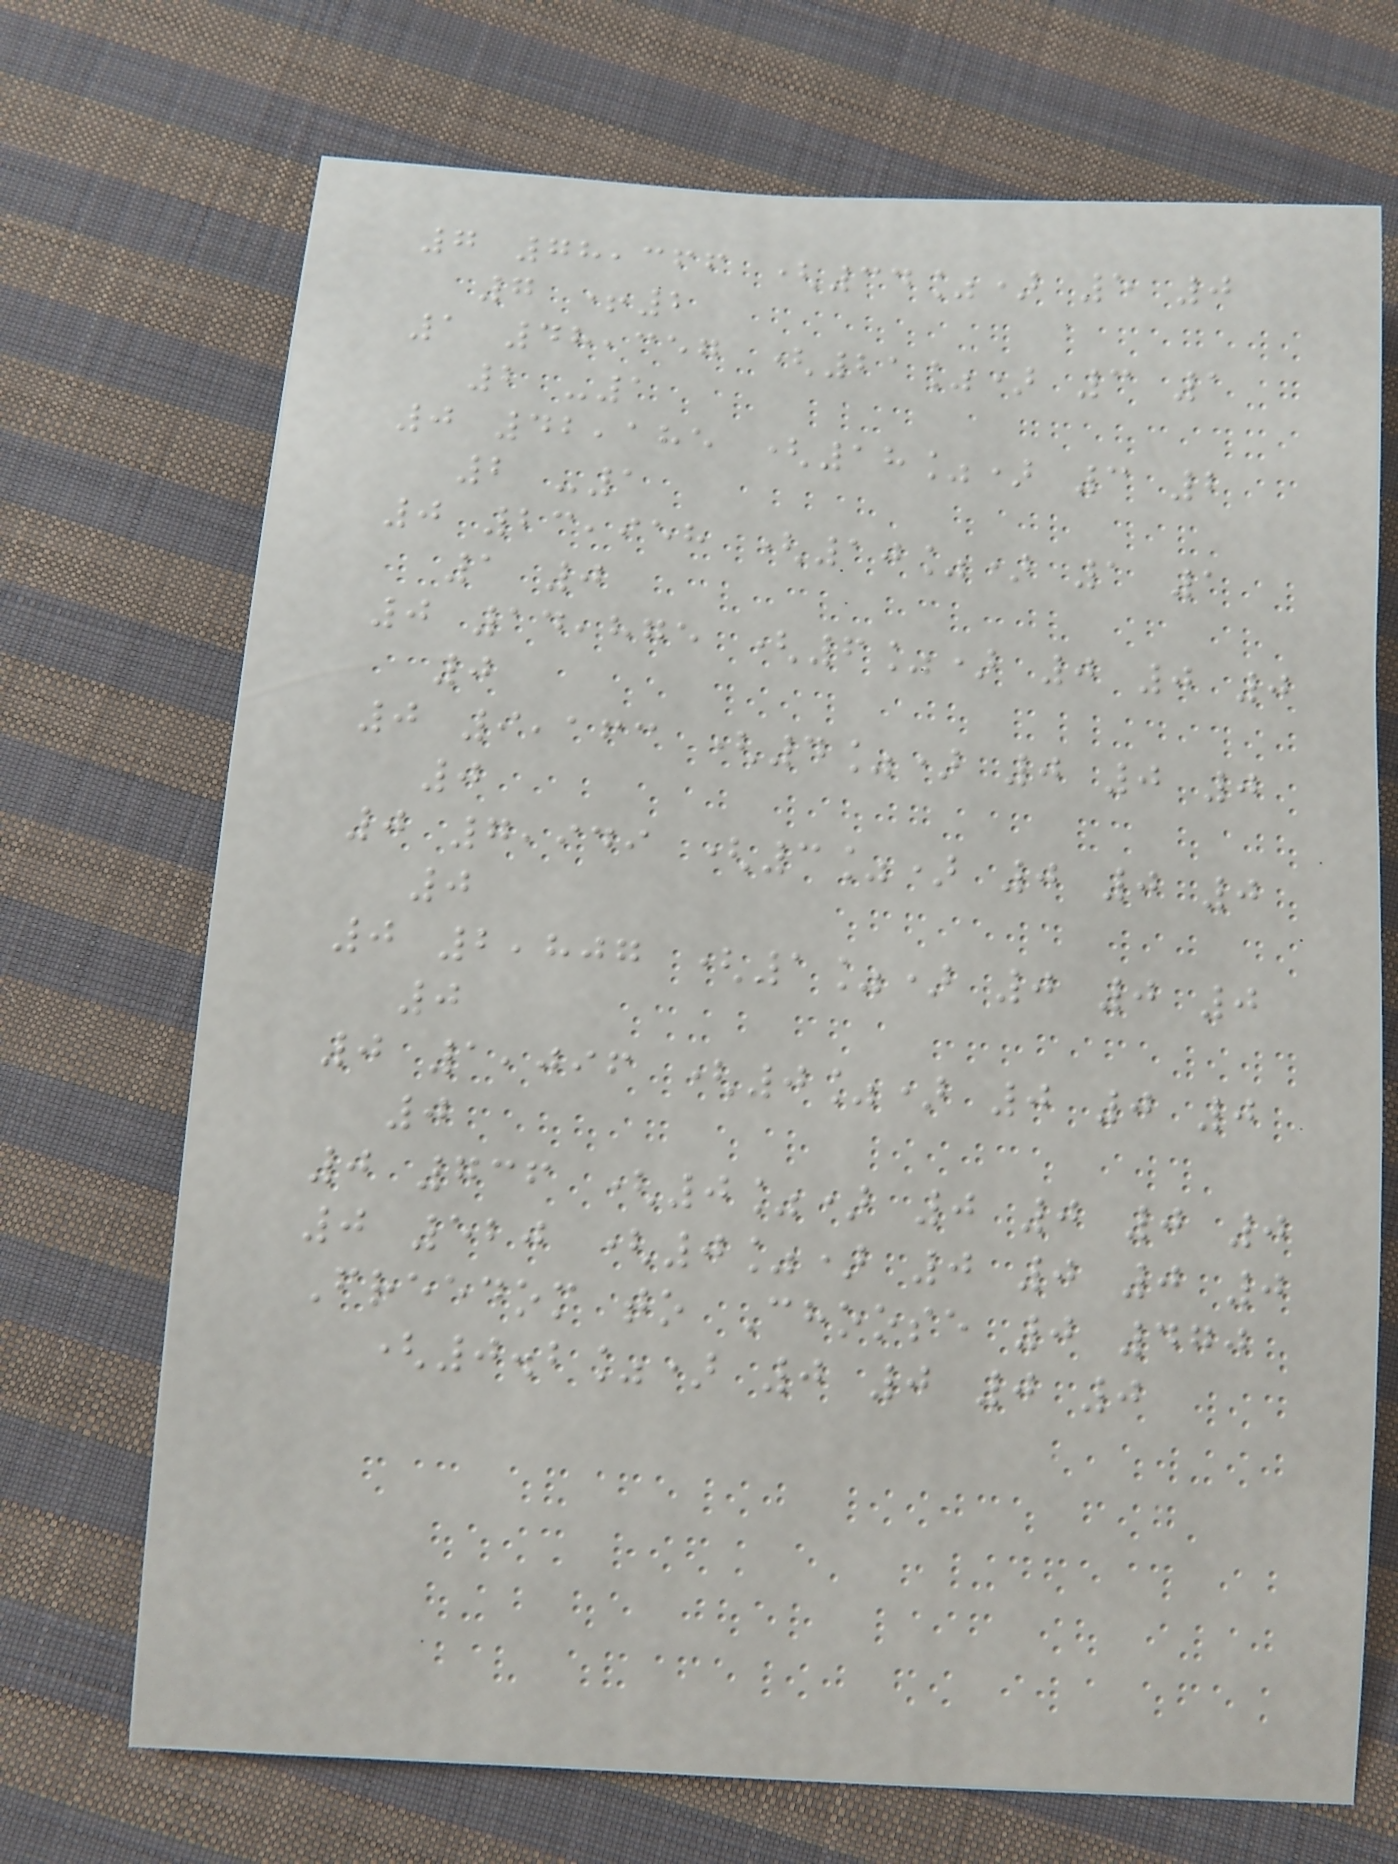7 78,366 (34%) 5 0
7 +2
1 48,357 (21%) 3 1
2 -1
0 42,185 (18%) 3 2
2 -1
0 23,958 (10%) 1 1
1 0
0 14,875 (6%) 0 0 0
0
0 9,163 (4%) 0 0 0
0
0 7,949 (3%) 0 0 0
0
0 2,807 (1%) 0 0 0
0
0 1,096 (0%) 0 0 0
0
0 736 (0%) 0 0 0 0
0 520 (0%) 0 0 0 0
Freedom to Choose 0 470
(0.2%) 0 0 0 0
